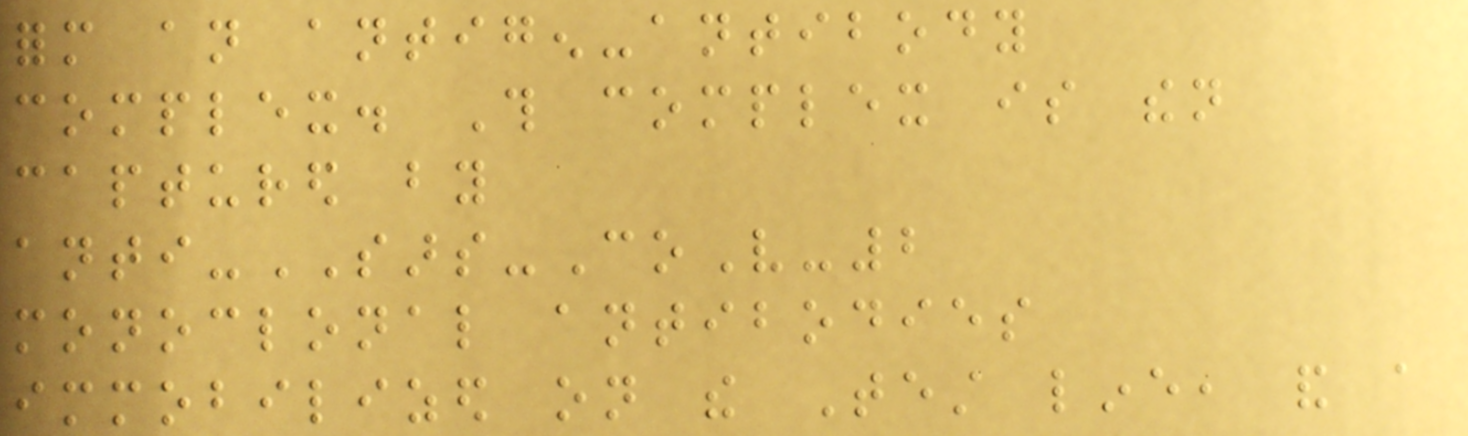form an antigen-antibody
complex. This complex is then
captured by
anti-SARS-CoV-2
monoclonal antibodies
immobilized on the Test line, and a
